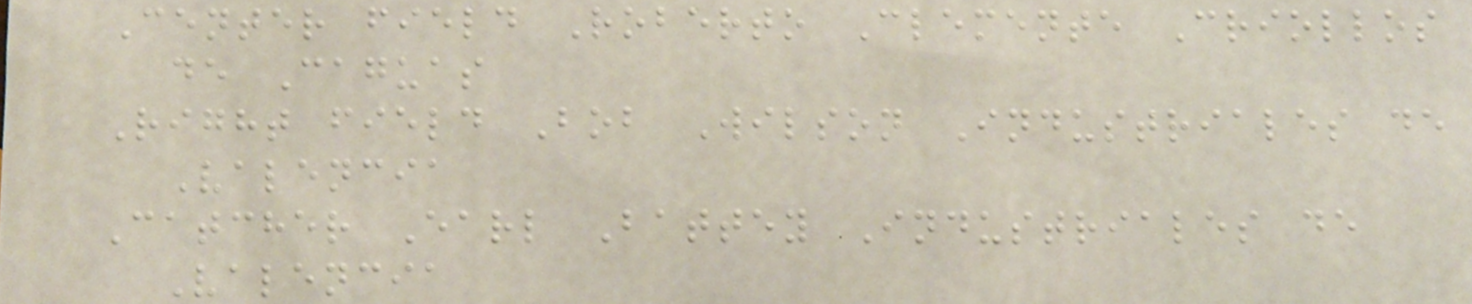Center field Roberto Clemente Criollos
de Caguas
Right field Bob Wilson Industriales de
Valencia
Catcher Earl Battey Industriales de
Valencia
